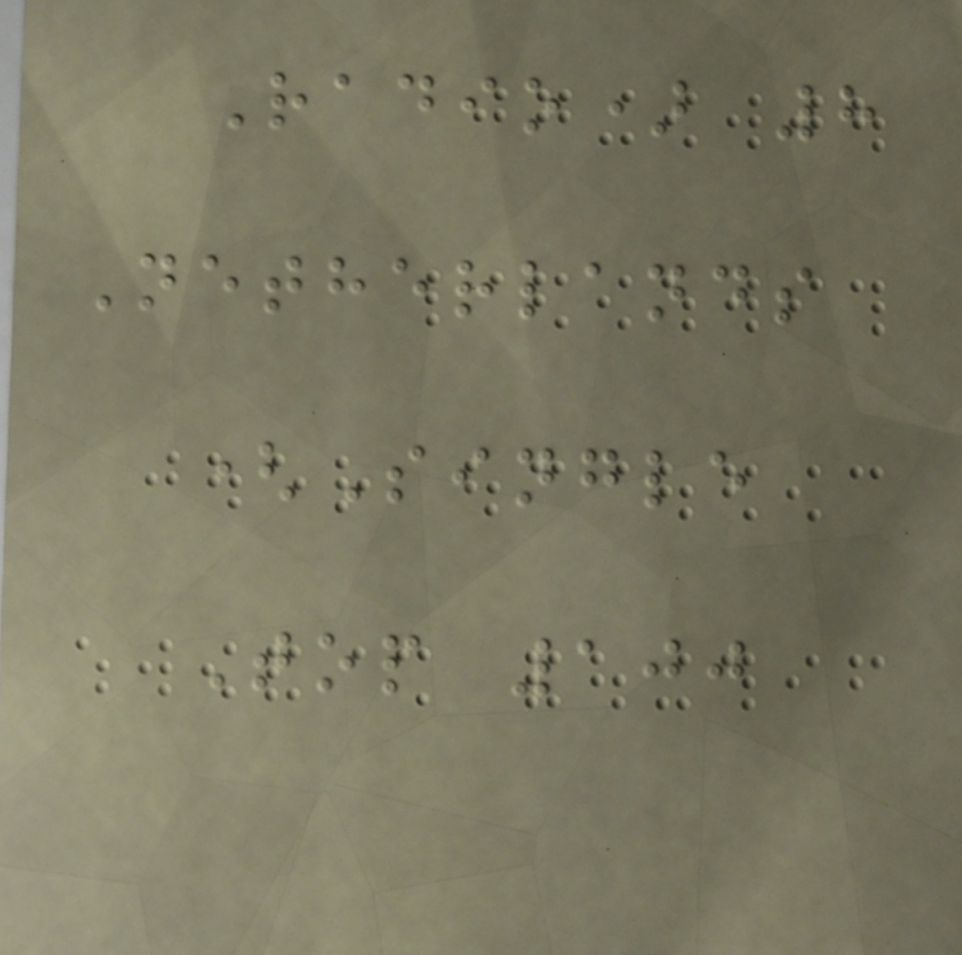Radio) 8
Netherlands
(Single
Top 100
